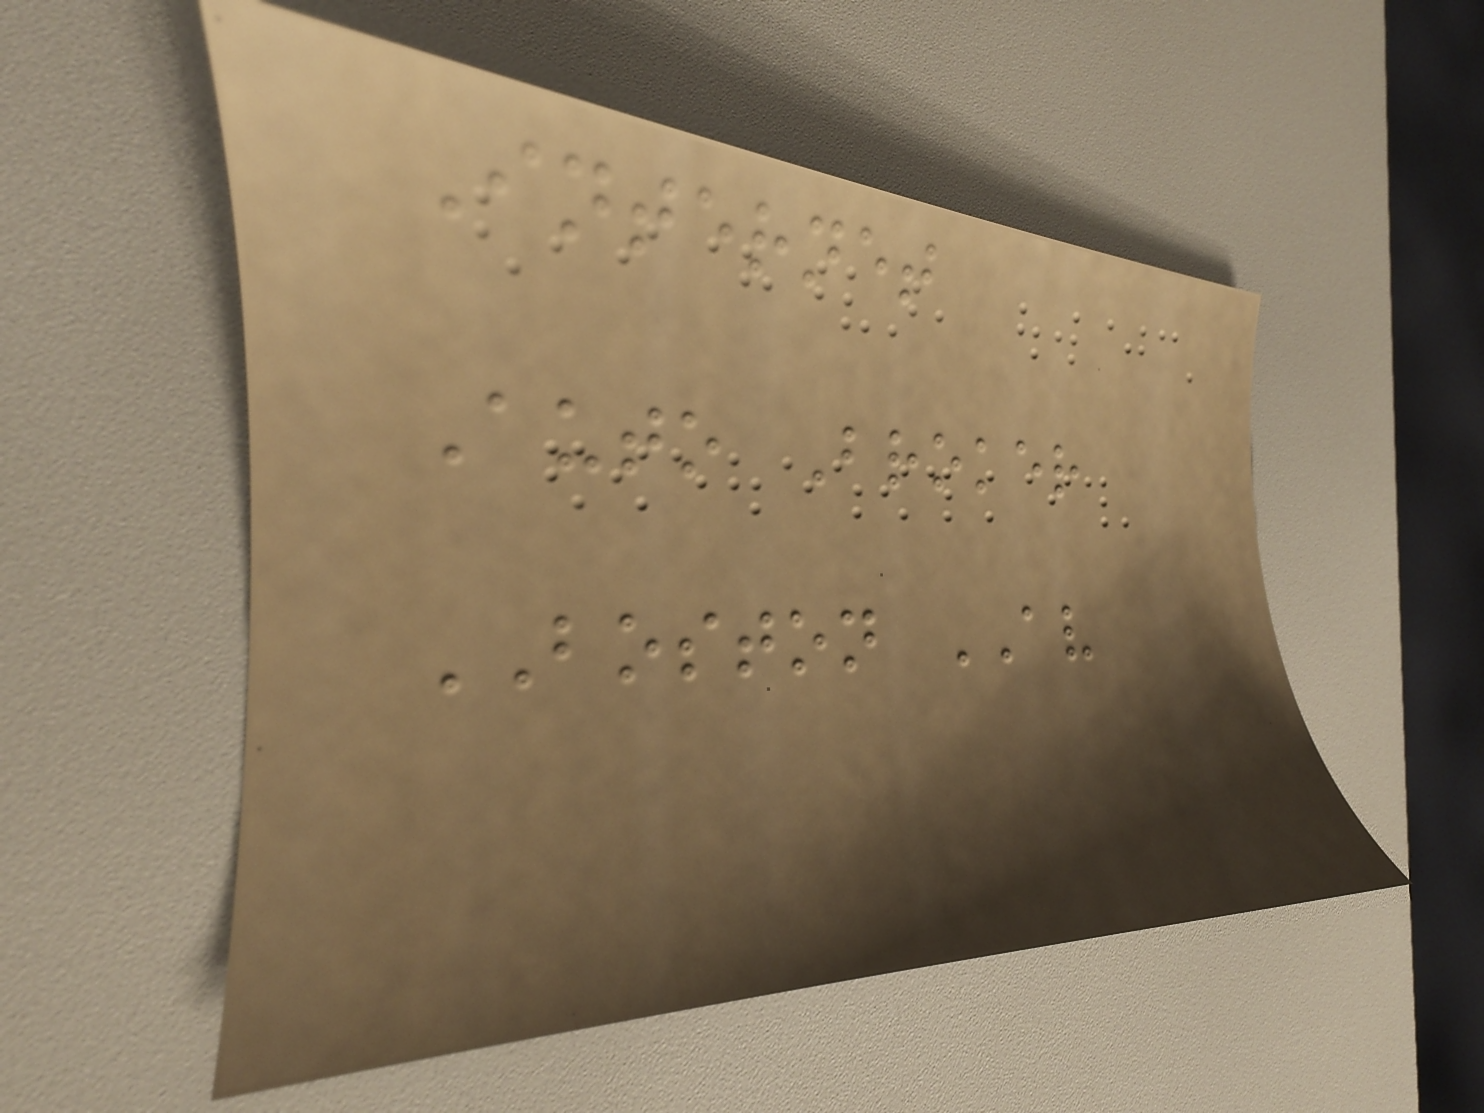Internet
Auto Broker
BOSTON AV
